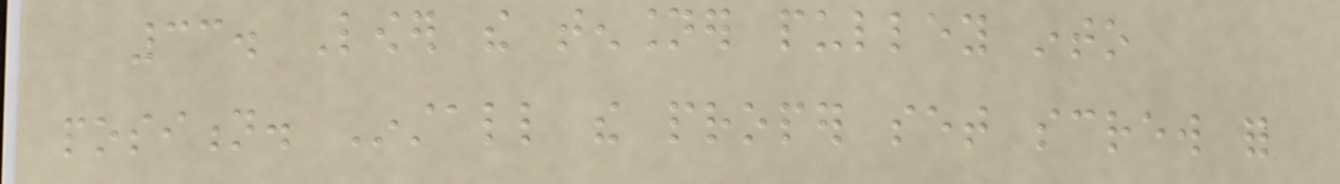33. Lower the tensioner pulley into
position. Install the proper set screw for
